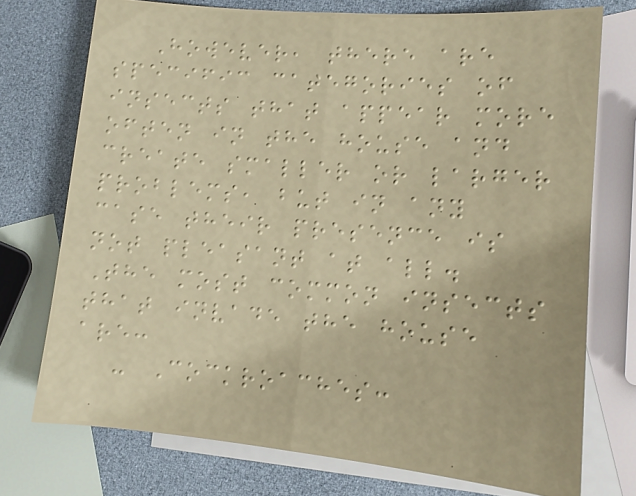However, there are
specific categories of
insects that appear more
often in the house and
create smaller or larger
problems, but in any
case their presence is
not pleasant at all.
The most common insects
that invade the house
are:
- Cockroaches:
